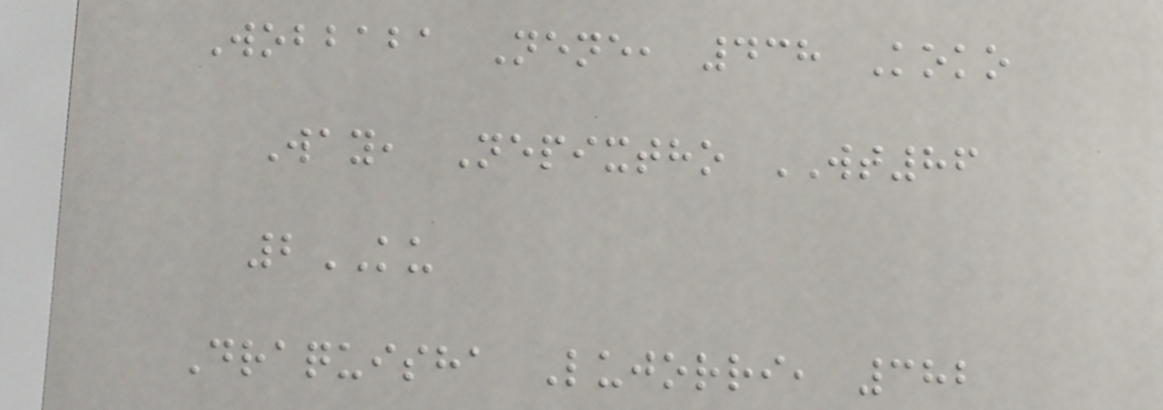Wobbaba Nene, 438 Koko
Way, Nepixtho WT86
2KU
Draquisha Lujorri, 382
